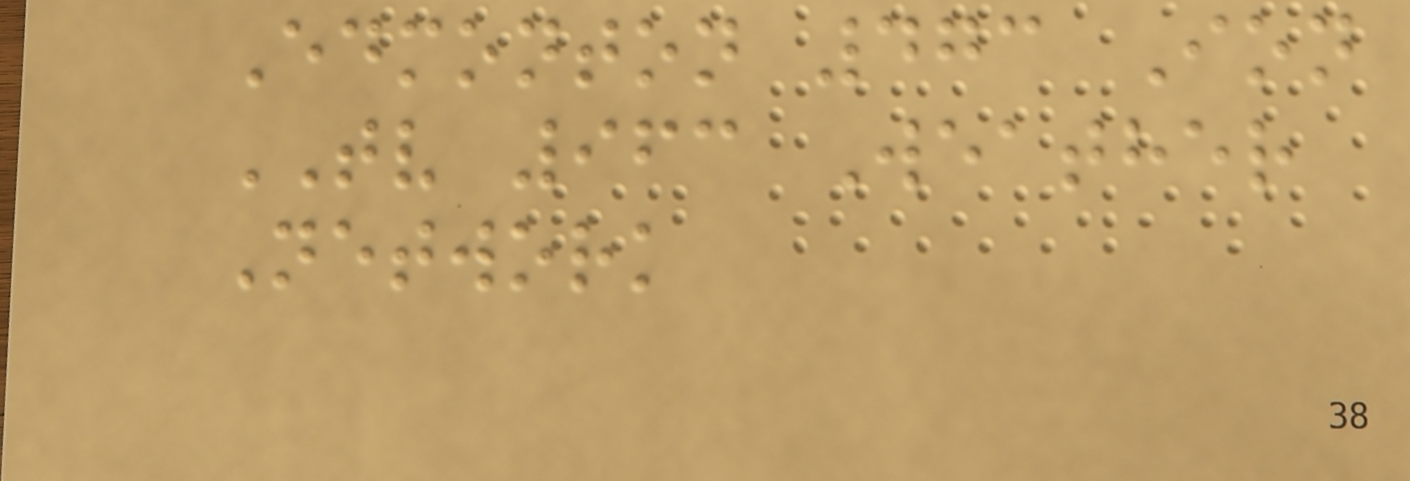Edmonton 473 Ion
TV 963 Weather
Network
